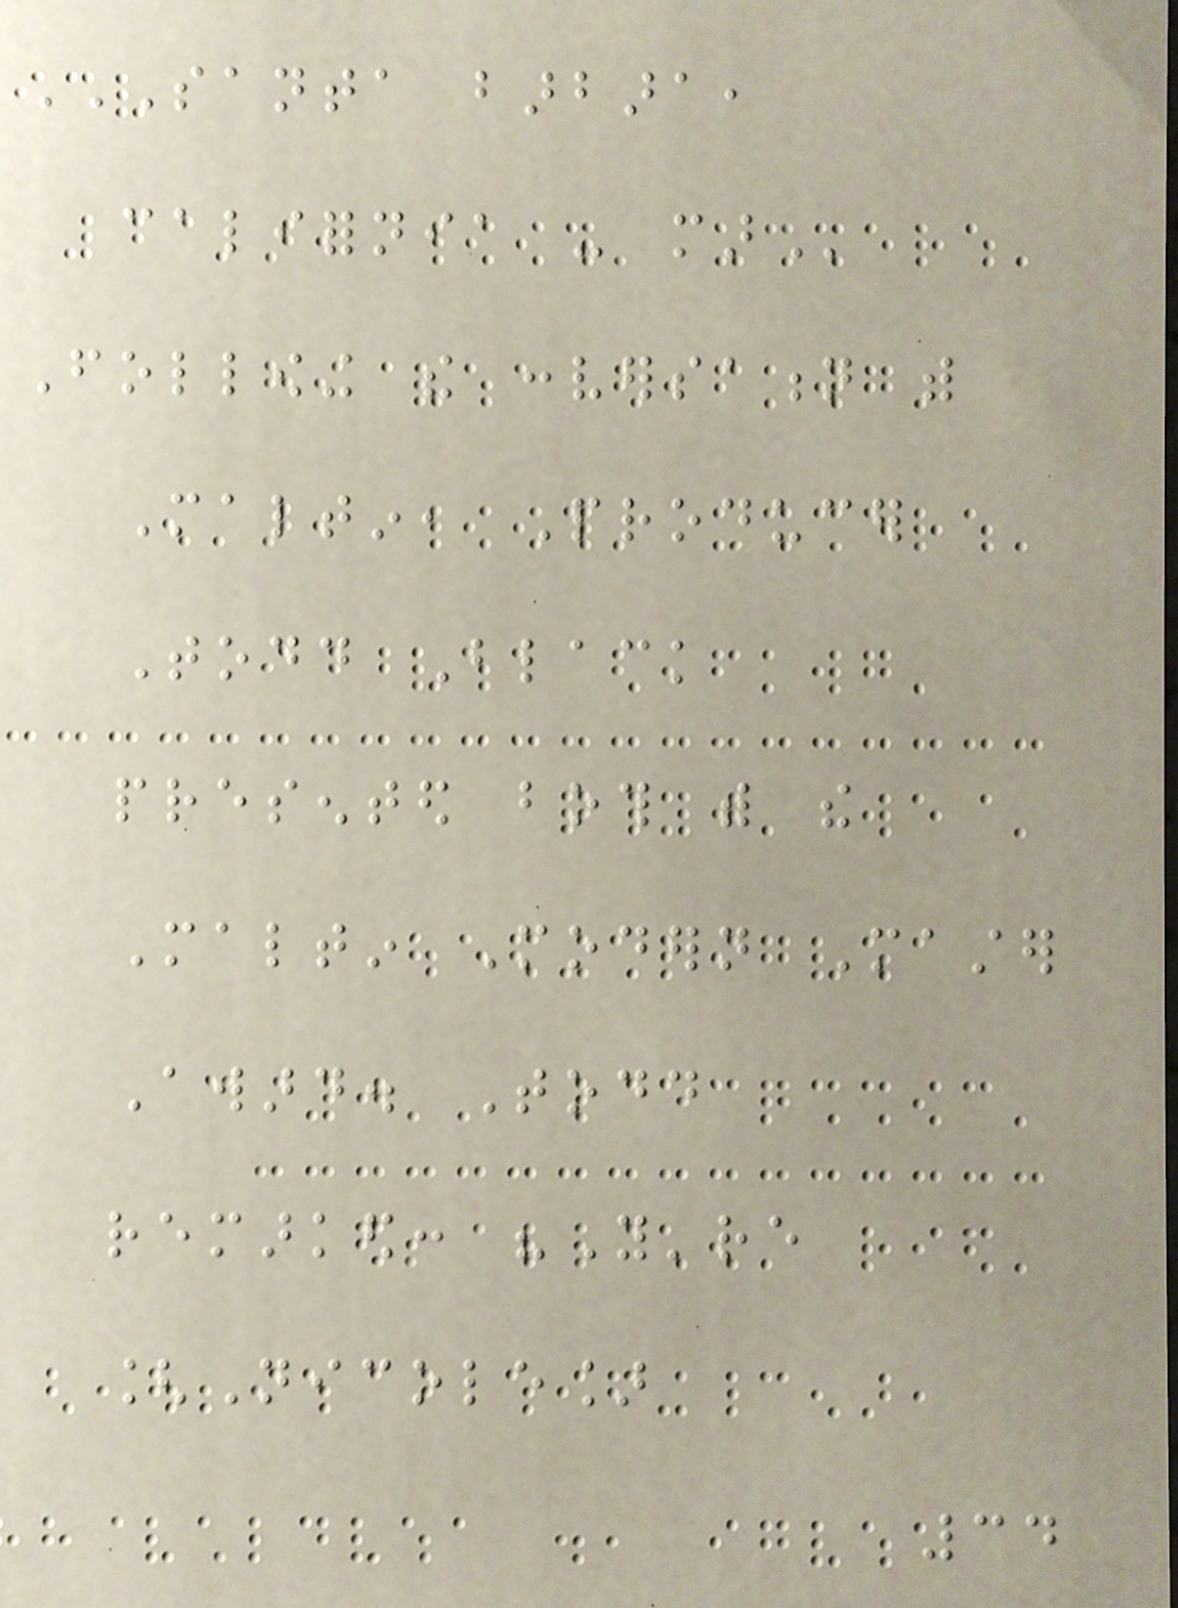SANTA BARBARA,
CALIFORNIA - MAR
Following the conversation with
Maltin, Producer
Todd Black
presented both with the
Maltin Modern Master
Award. Todd
remarked: "You're
[Nicole]
34
